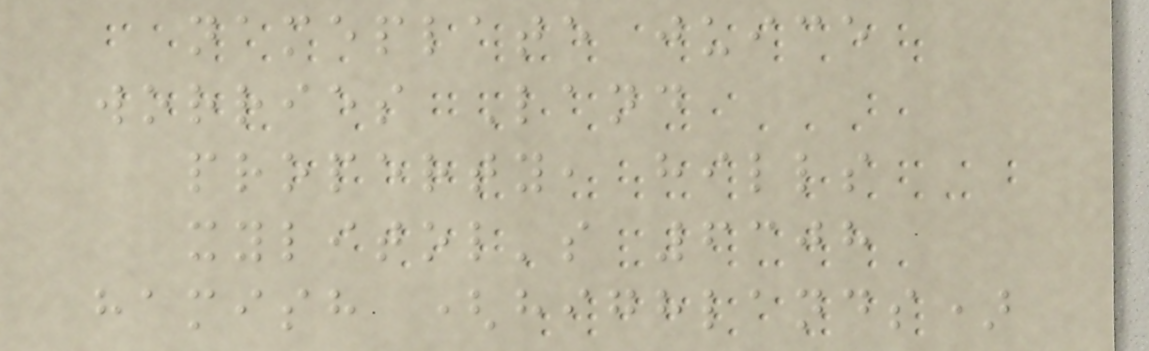nameplate juice
worries Land
property, hills
xylitol's 6308
hamish (highlands)
